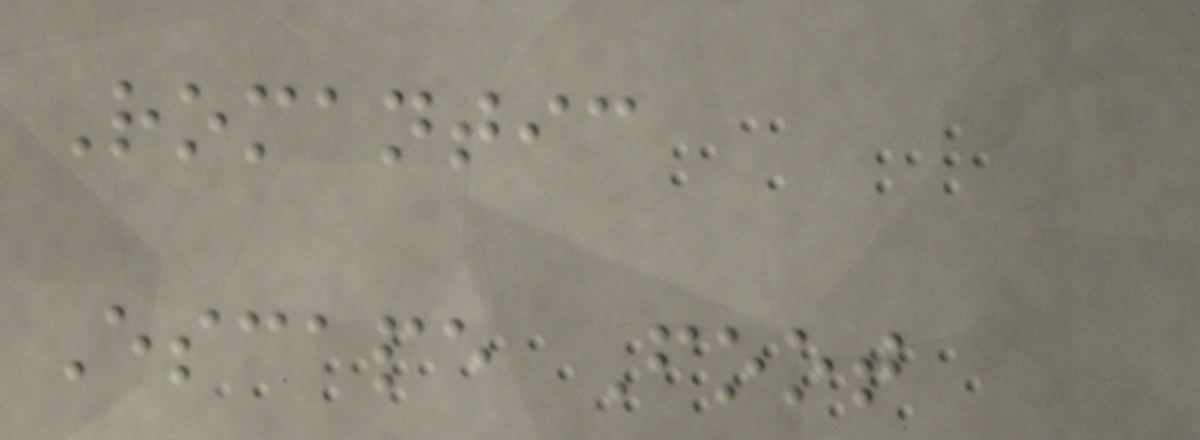Romantic
Escape Foot
